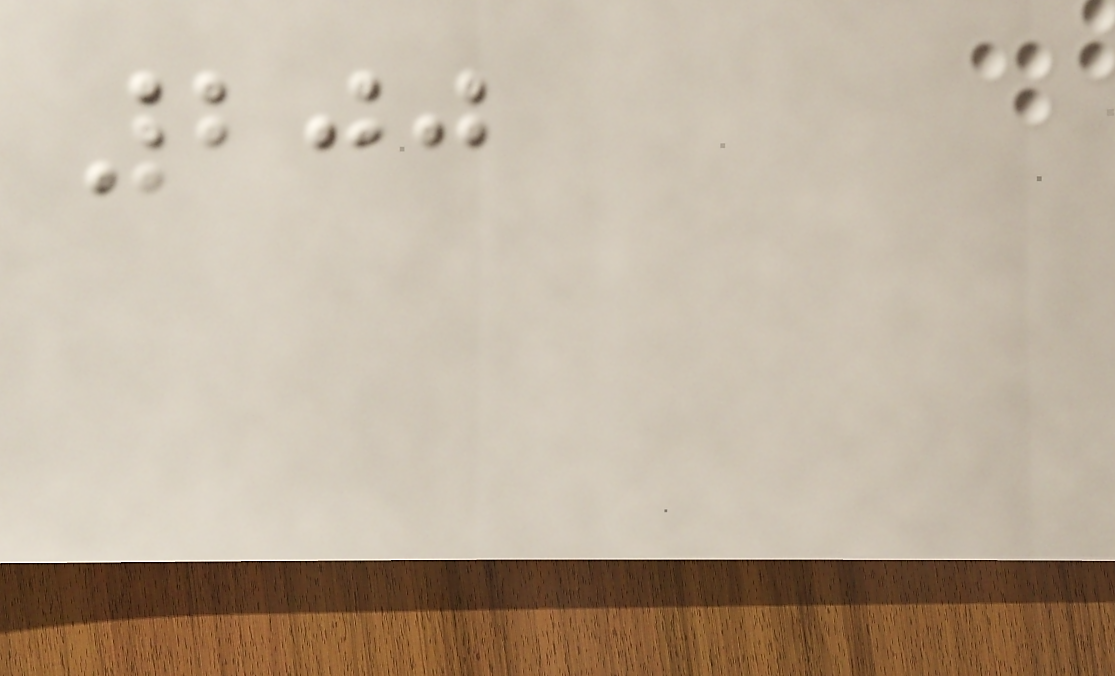200
